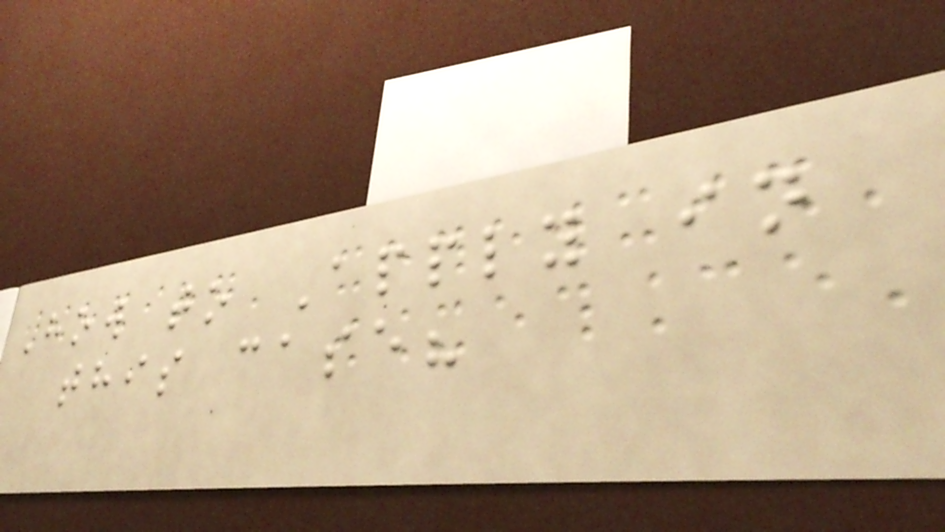How to Apply in
this case?
